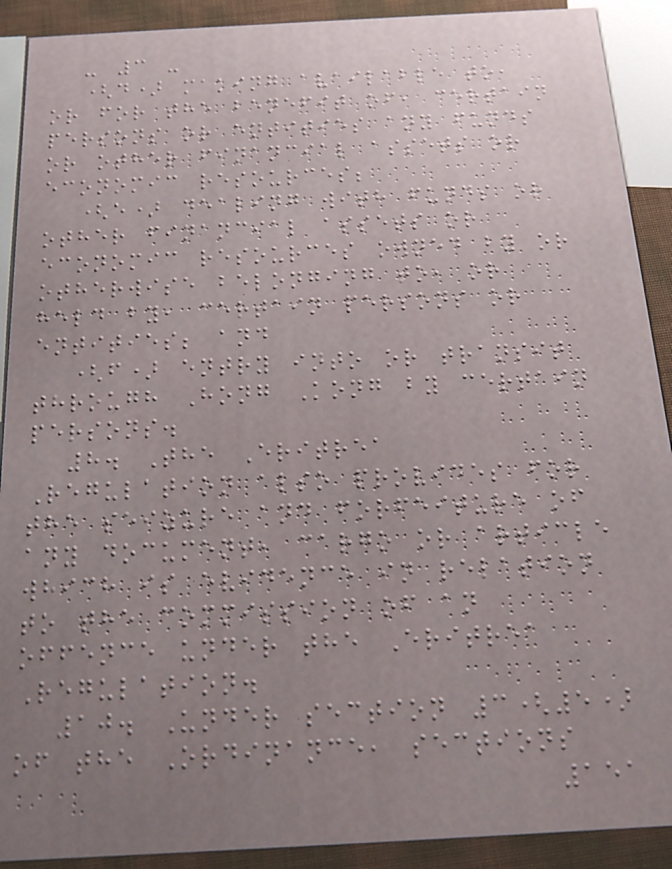- 3 -
(d) making available to,
or for the benefit of, certain
persons or entities any funds
or other financial assets or
economic resources;
(e) dealing with funds or
other financial assets or
economic resources owned by or
otherwise belonging to, or
held by, certain persons or
entities; and
(f) entry into or transit
through Hong Kong by certain
persons.
8. The Eritrea
Regulation also provides for
the seizure and forfeiture of
any document, cargo or article
which is evidence in relation
to the commission of an
offence under the Eritrea
Regulation.
10. Under section 3(5)
of the Ordinance, sections
151
